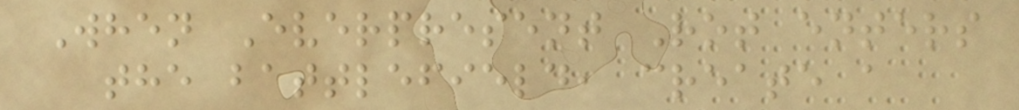When Everpresent Rot enters
the battlefield, create a
